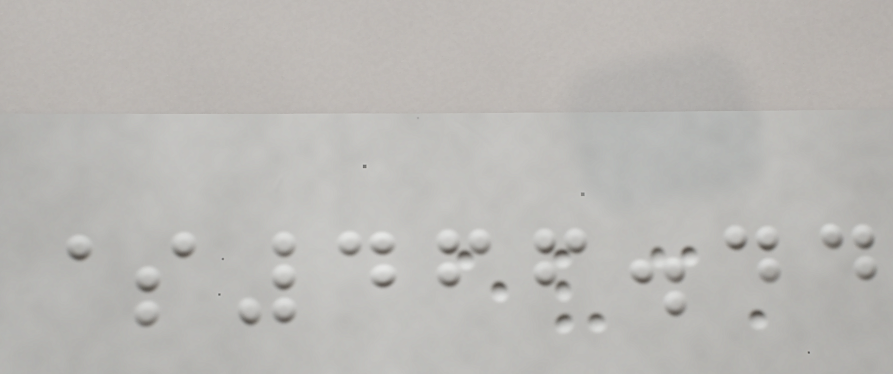$466.44
